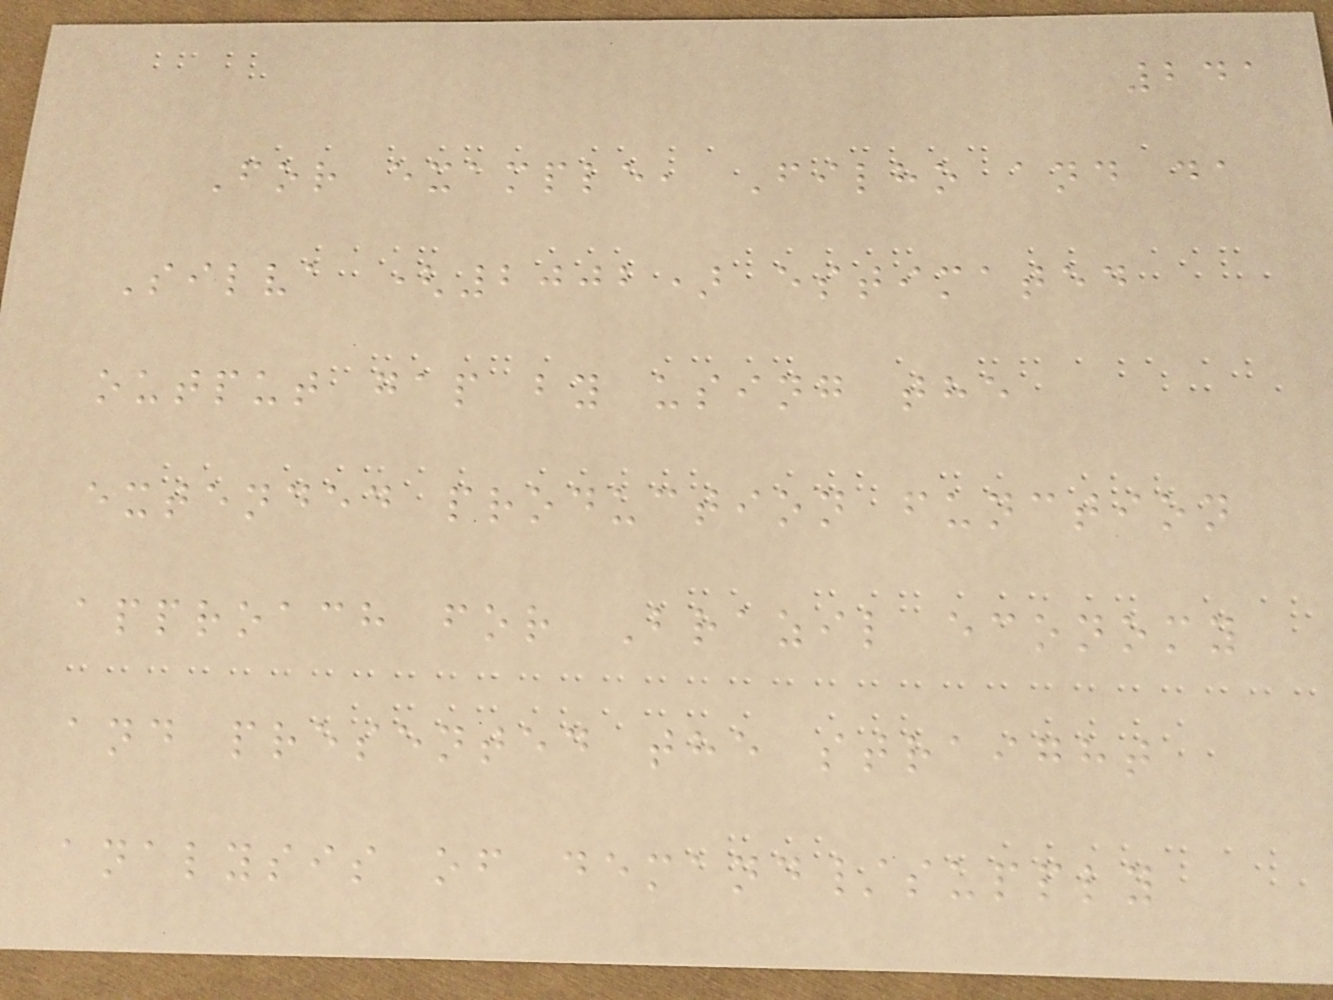241
For example, Filho and da
Silva (2002) estimated
output gap by using the
extended production function
approach for Brazil economy
and presented the straight
analysis of demand/supply
